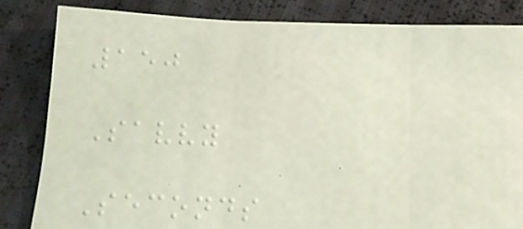150
Savvy
Seconds
